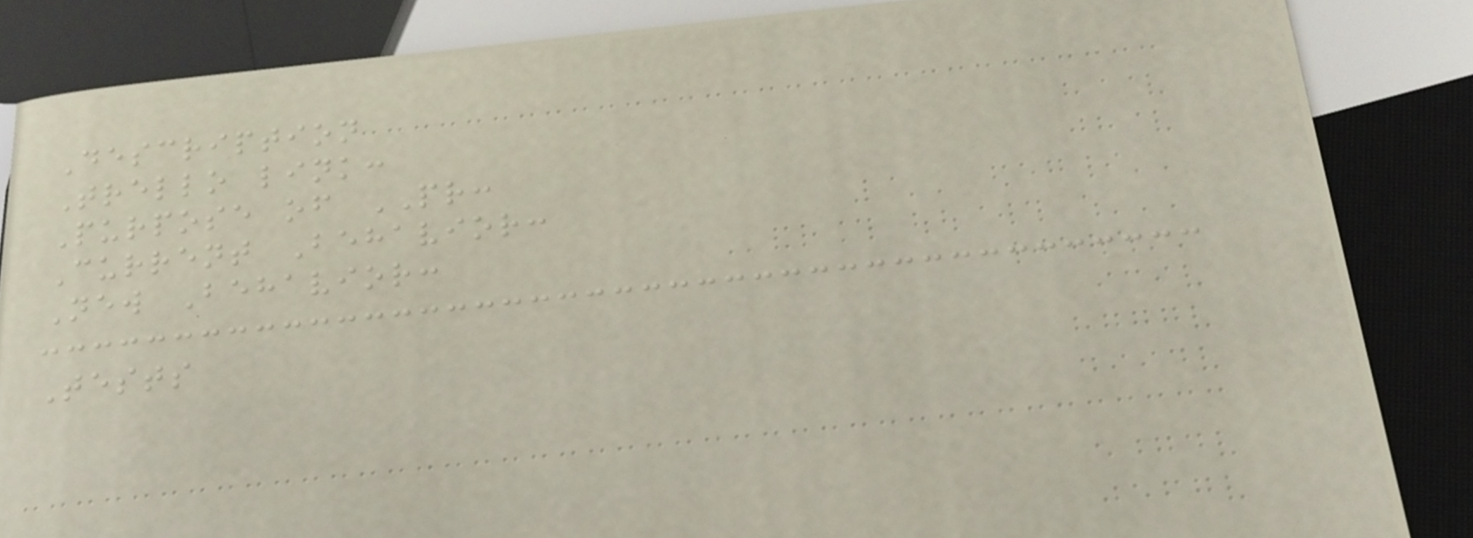Description
Trello link:
Purpose of PR:
Current Behavior:
New Behavior:
Tests
